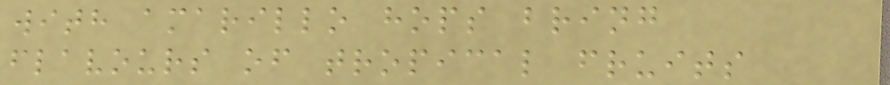with amarillo hops bring
flavours of tropical fruits
